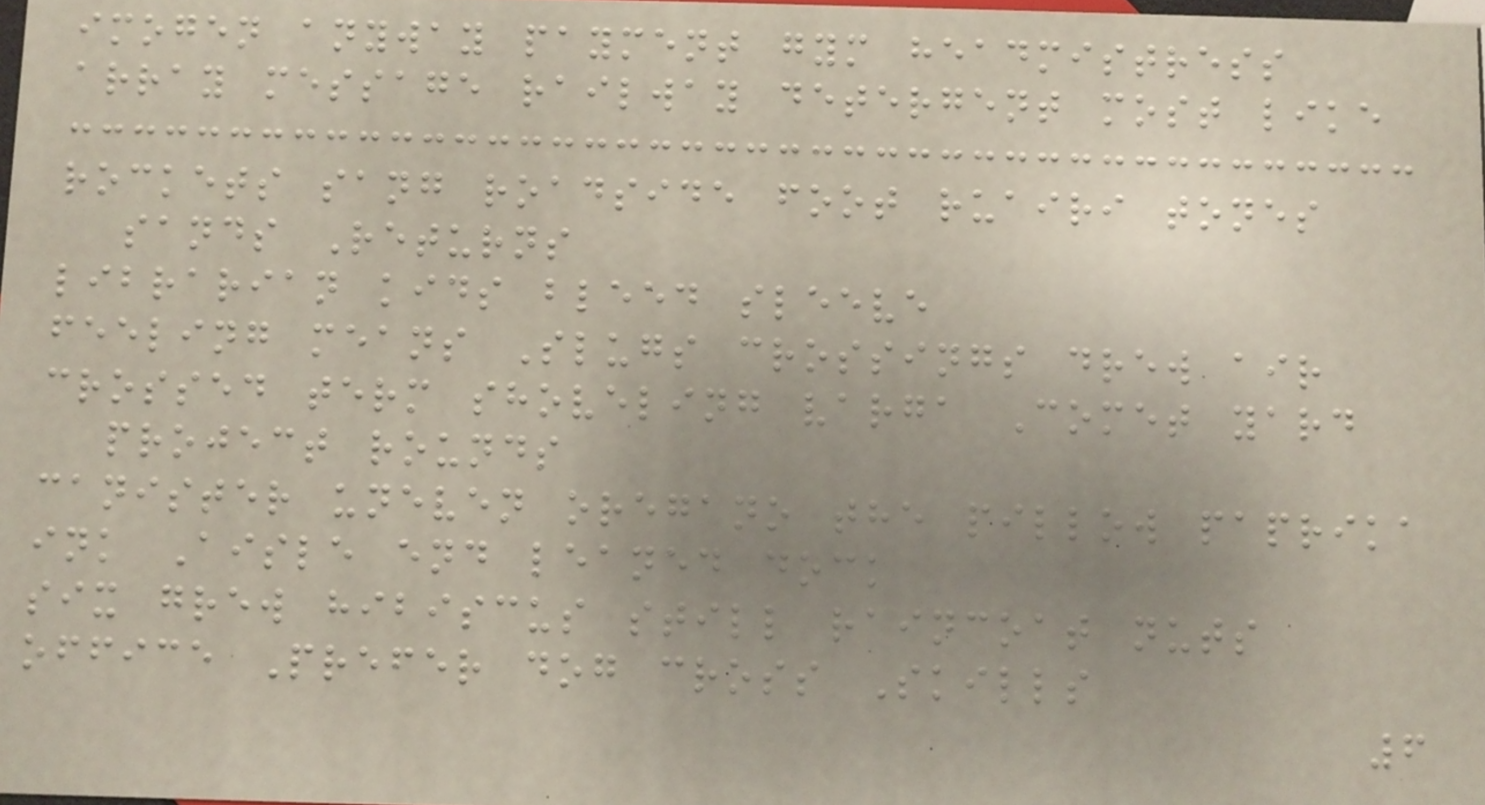imogen anyway payment gym headmistress
array message railway detergent most like
rockets sang roadside foot ruairi tones
sands Returns
librarian kids bleed sleeve
feeling means Slugs crossings drew air
crossed term shoveling varga Comet yard
project rounds
canister uneven oregano the pillow paprika
ink Aisle end leaned dock
six grew hibiscus still raincoat nuts
office Prefer dog cross Skills
6
